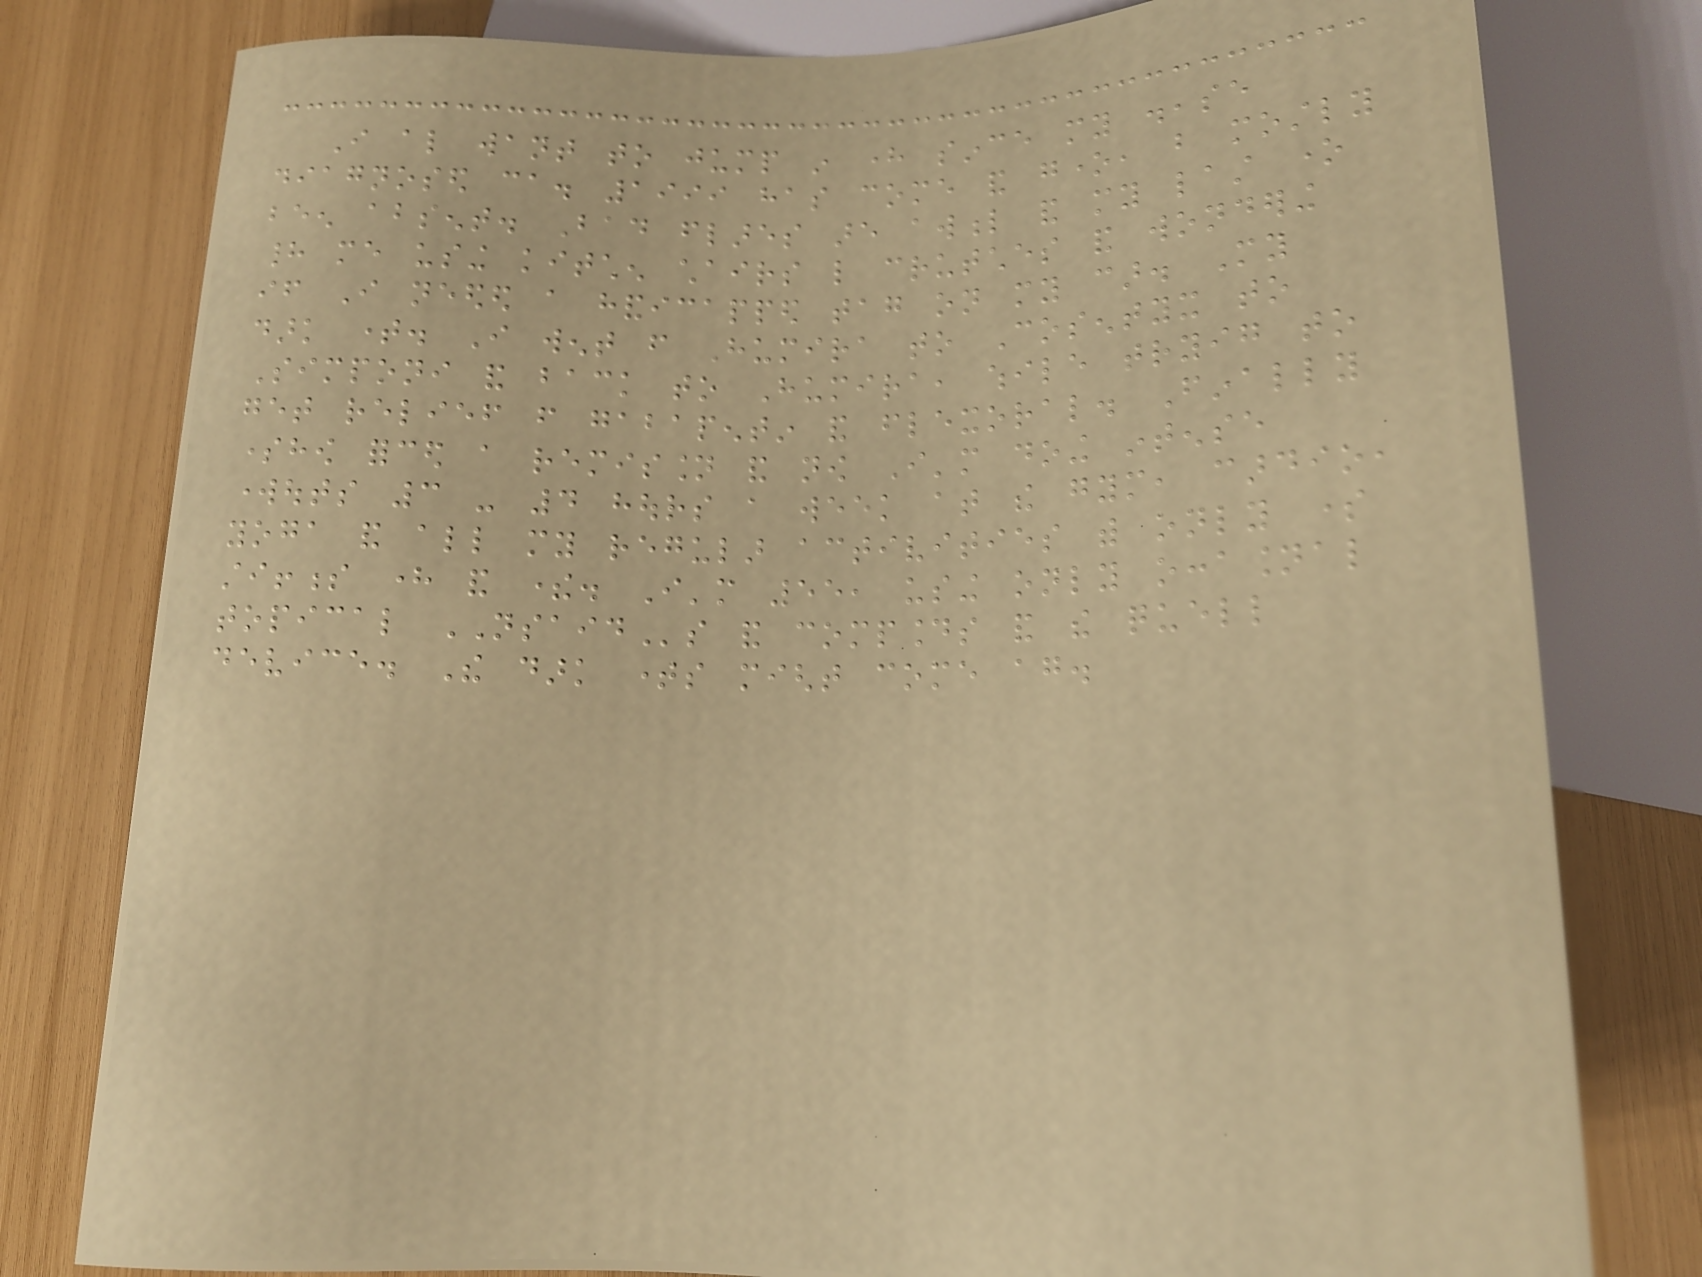I also want to jump in here since my disease
diagnosed ca. 1999 has come and gone, but mostly
been absent. Bad flares are awful and my last one
had me using kitchen chairs like crutches and wondering
if I needed a handicapped tag on my car. My
dark time. I went from Humira to Cosentyx to
Simponi and back to Humira, while tryig to
get relief from gabapentin and flexoral. Finally
somehow forced a remission and now I'm doing intense
workouts 3 - 4 hours a week at the gym, cardio,
yoga and all my regular activities with only some
stiffness here and there. I'm 55, using only occasional
topical NSAIDs and compounds and the quell
device. The dark times might come again.
